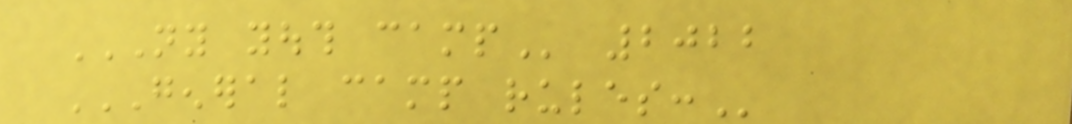NY YOUTH CAMP 2022
GENERAL CAMP RULES:
